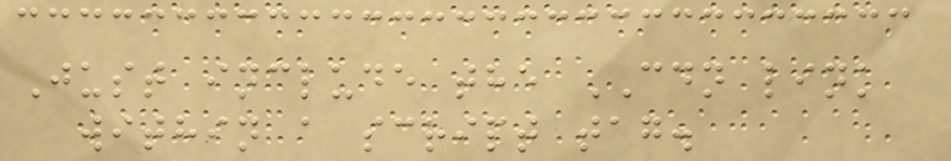Just include the CDN link
within a script tag.
